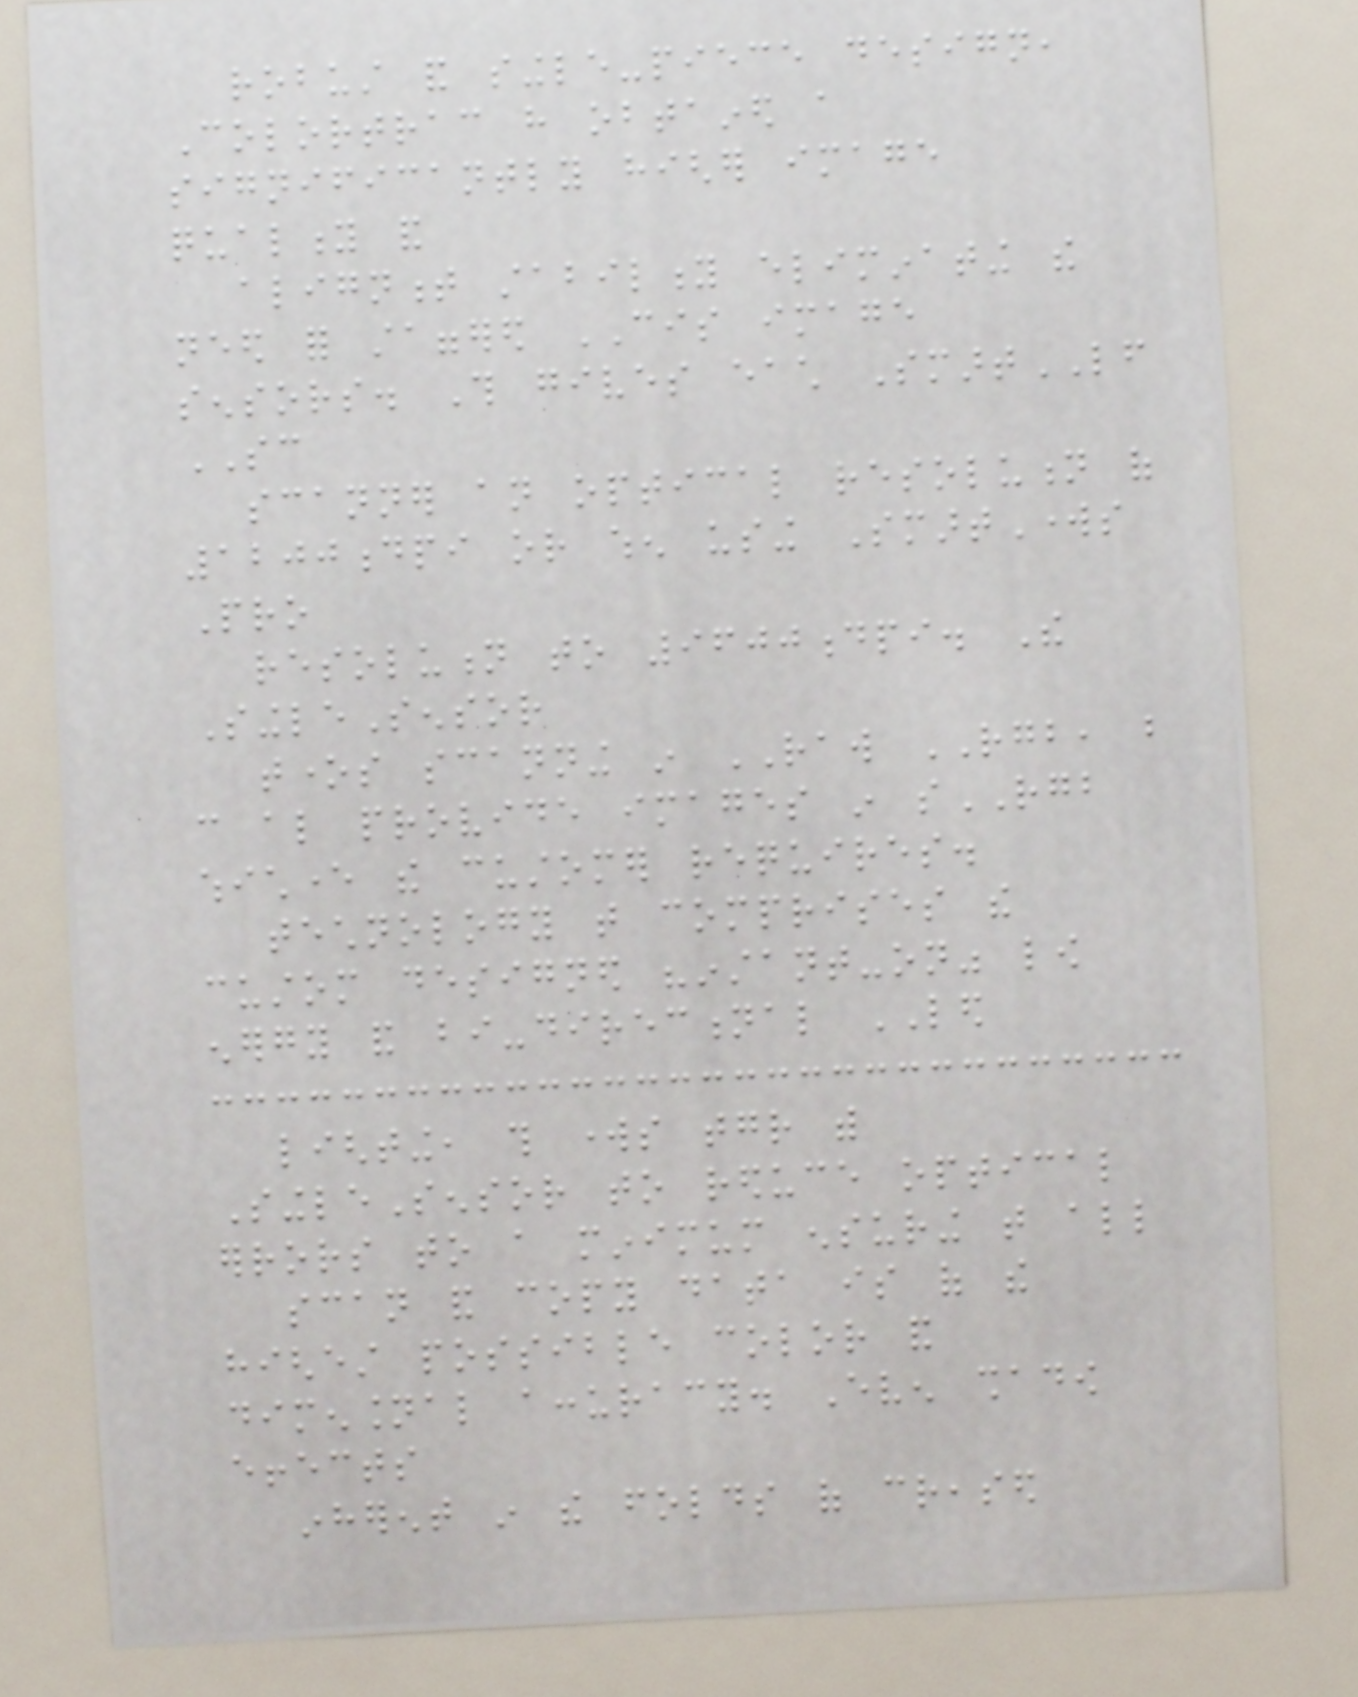robust and single-piece design,
Colortrac have obtained a
significantly higher image
quality and
alignment stability eliminating the
need for staggered CIS image
sensors. This gives each SmartLF
SC
scanner an optical resolution of
1200dpi or when using SmartWorks
Pro
resolution to 9600dpi. The
SingleSensor
tones scanning in RAW RGB, but
can also provide images in sRGB
whichever the customer requires.
technology that comprises the
custom designed "instant-on" low
energy and bi-directional LED
lighting, this works together with
SingleSensor to reduce optical
errors to a minimum ensuring that all
scan and copy data is of the
highest possible color and
dimensional accuracy. Even shadow
effects
inherent in the folds of creased
